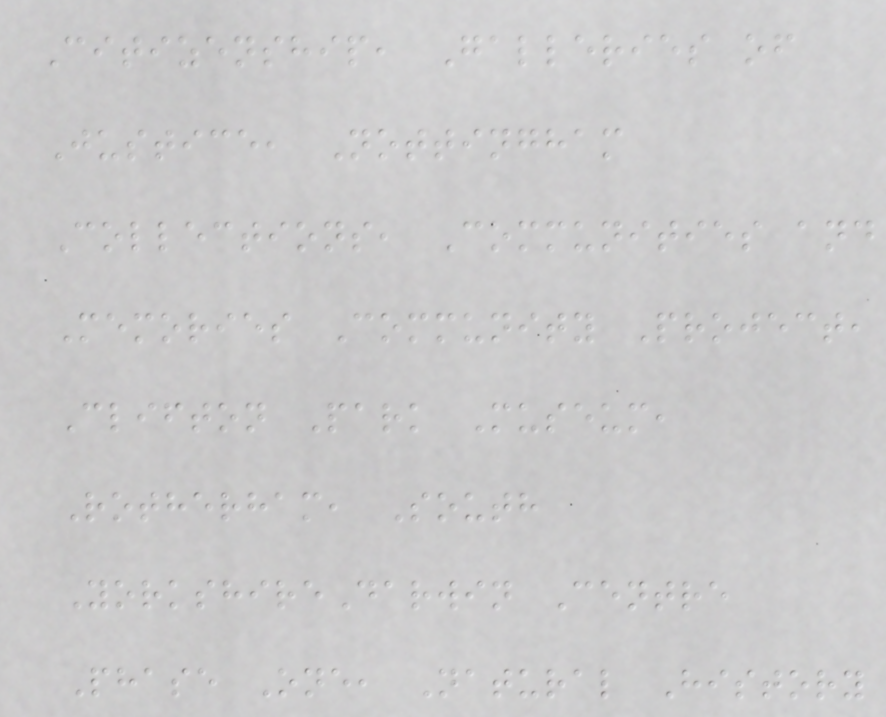Citizenship, Galleries of
Justice, Nottingham
Collections, Communities and
Memories Community Project,
Clifton Park Museum,
Rotherham, South
YorkshireDarwin Centre
Phase One, Natural History
